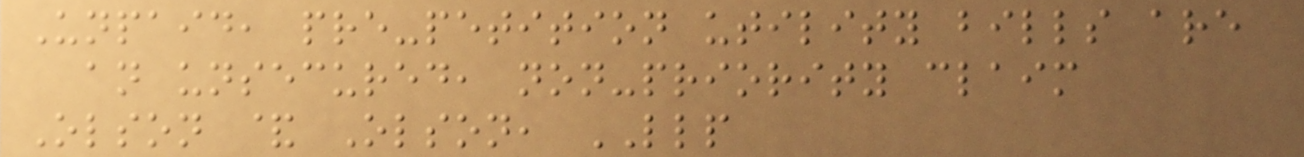Unpaid, pre-petition utility bills are
an unsecured, non-priority claim
Olson & Olson, LLP
